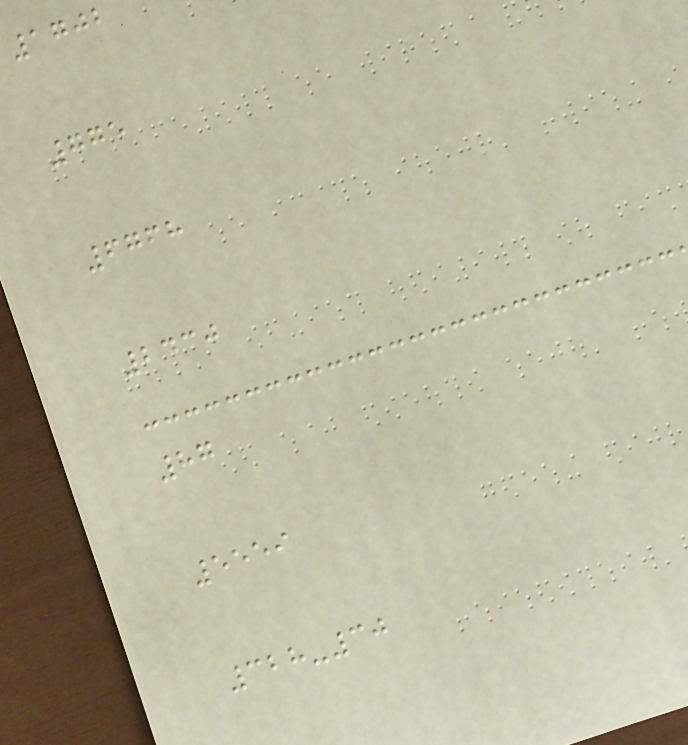1702
775
6768
2430
87
5559
328-30
